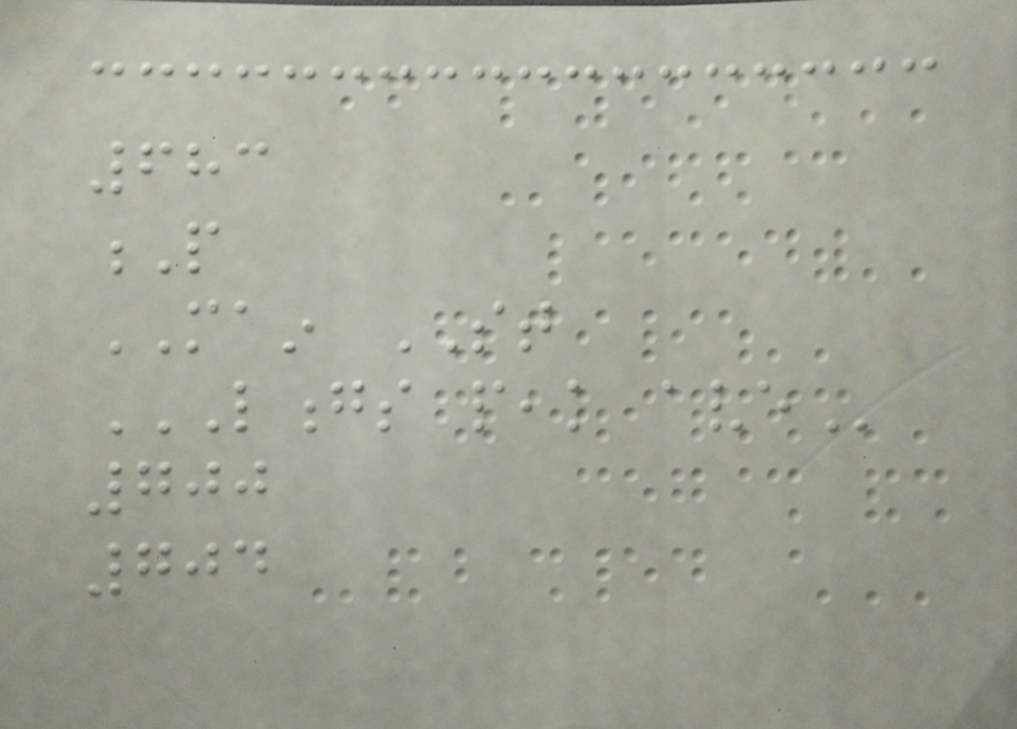683
P
MAIN ST
LONGS PEAK AVE
700
704
